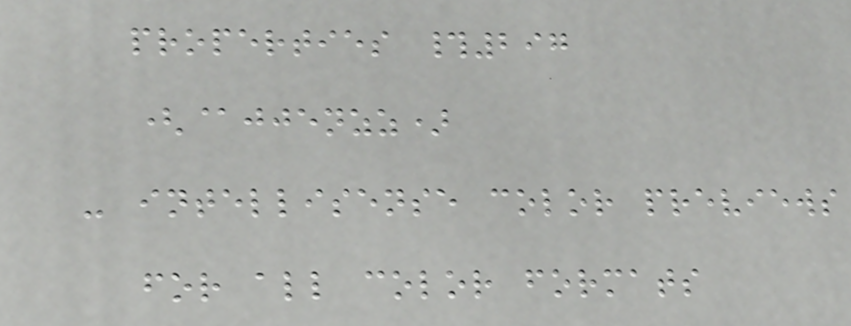properties #297
(@jjenzz)
- intellisense color previews
for all color formats
